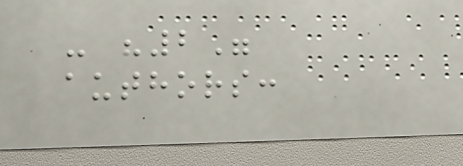- "2"
authors:
